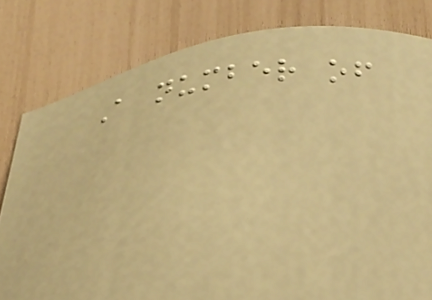A number of
